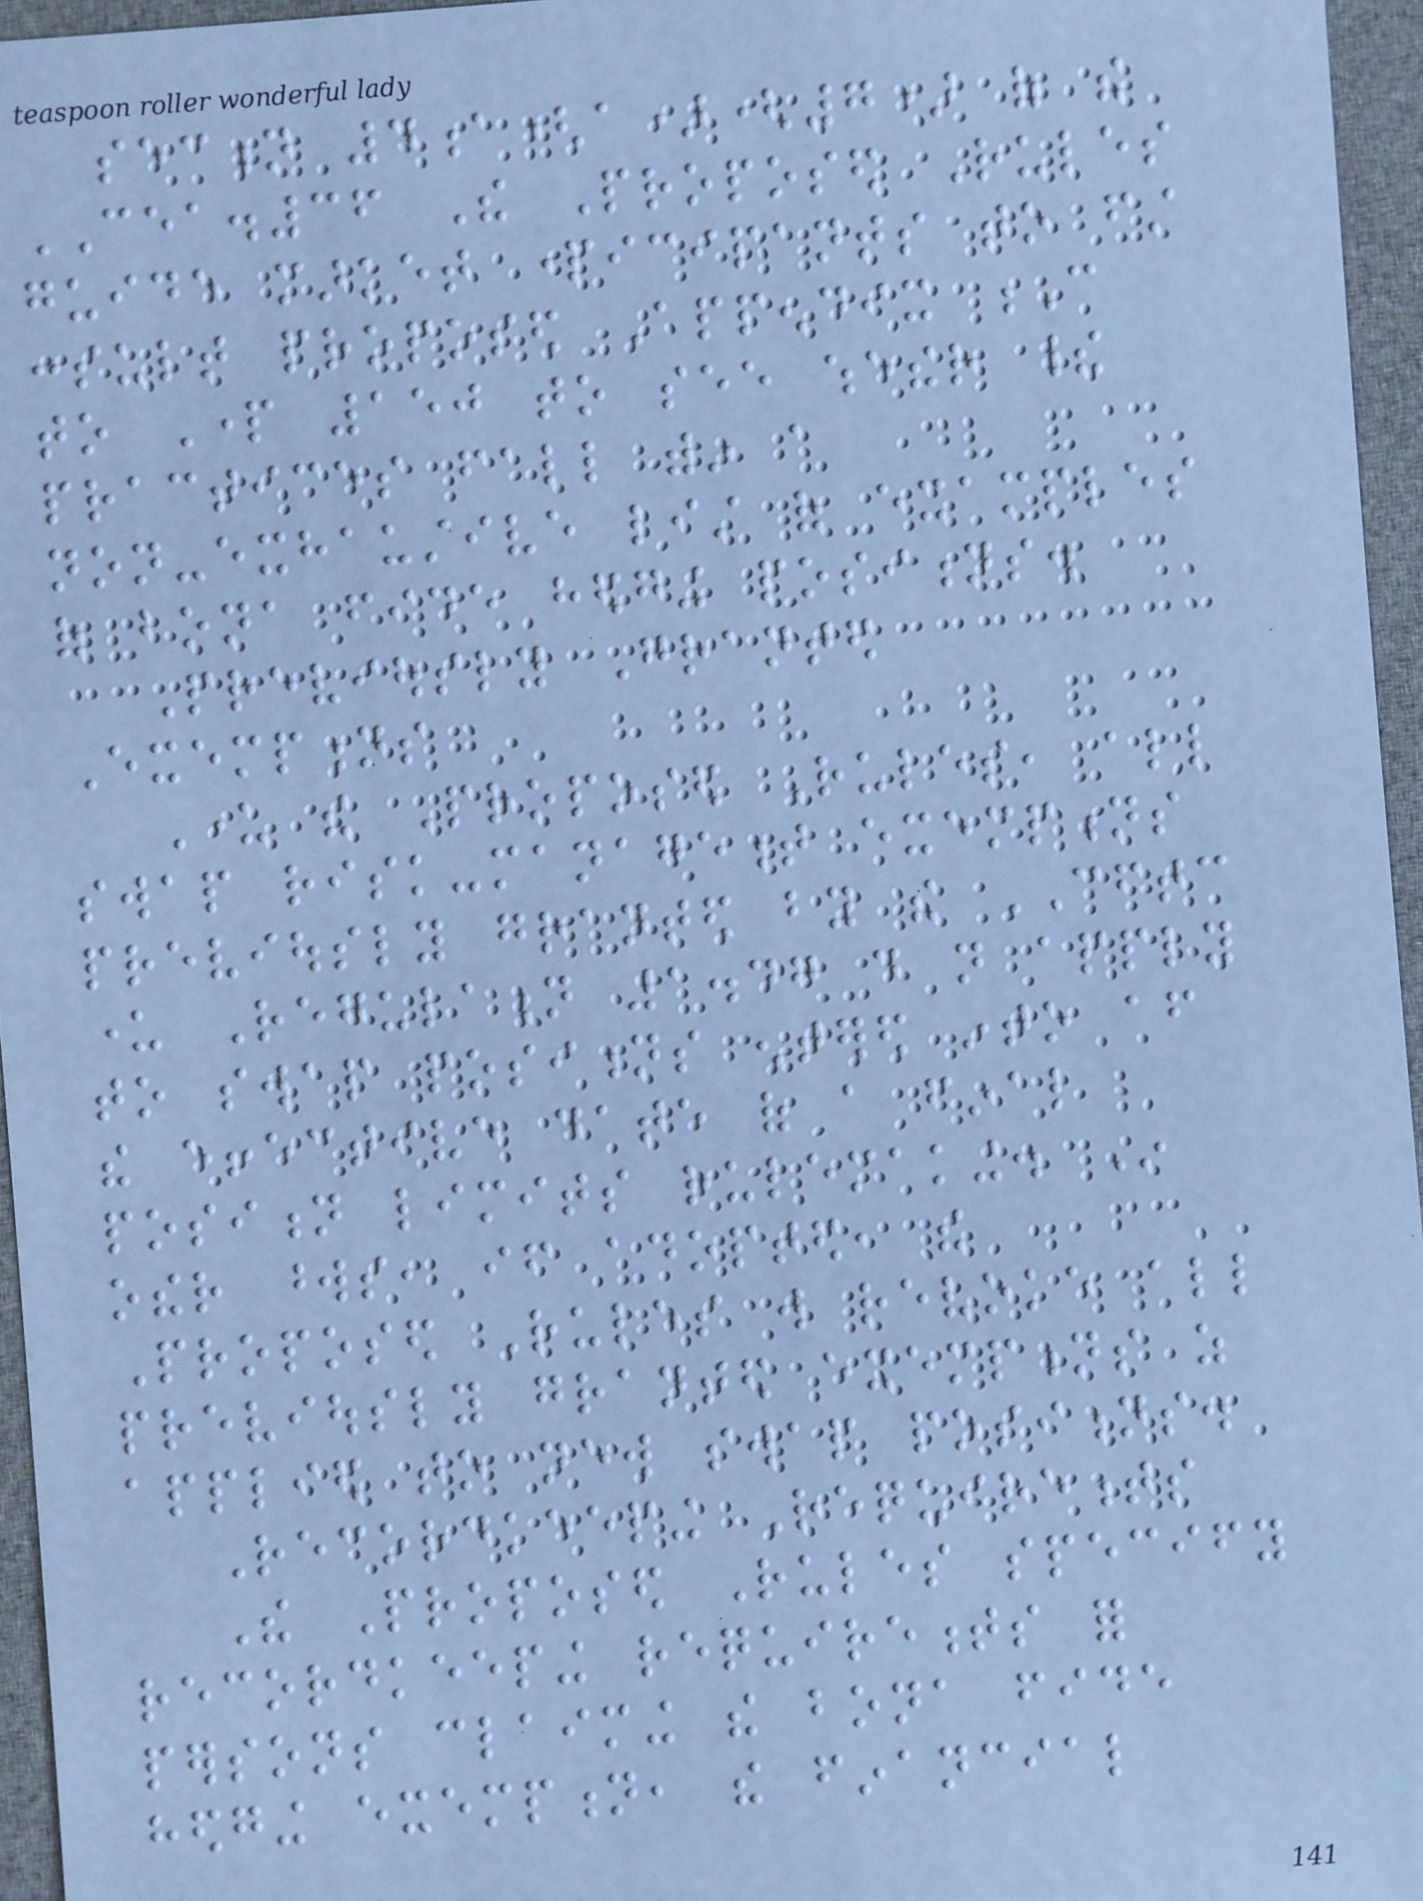section 4a(a)(7) of the
CEA.36 The Proposed Rules
guide market participants to first
consult proposed Appendix C
to Part 150 to see whether their
practices fall within a
non-exhaustive list of examples
of bona fide hedging positions.
Previously Granted
Exemptions
Under the Proposed Rules, all
swap risk-management exemptions
previously granted by the CFTC
under Regulation 1.47 do not apply
to swap positions entered into after
the effective date of a final
position limits rulemaking. In
other words, if adopted, the
Proposed Rules will revoke all
previously granted exemptions as
applied to new swap positions.
Recordkeeping Requirements
The Proposed Rules specify
recordkeeping requirements for
persons claiming the bona fide
hedging exemption, the financial
